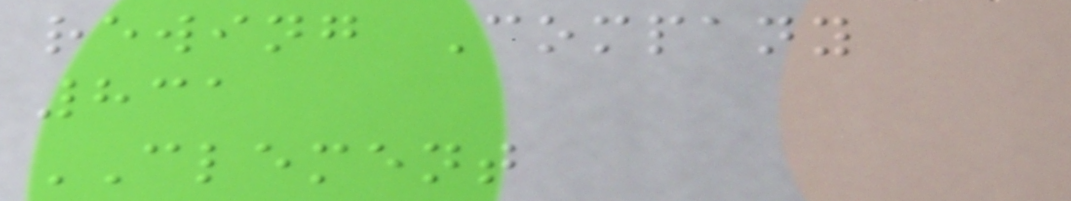rewing Company
831
CLEMENT
